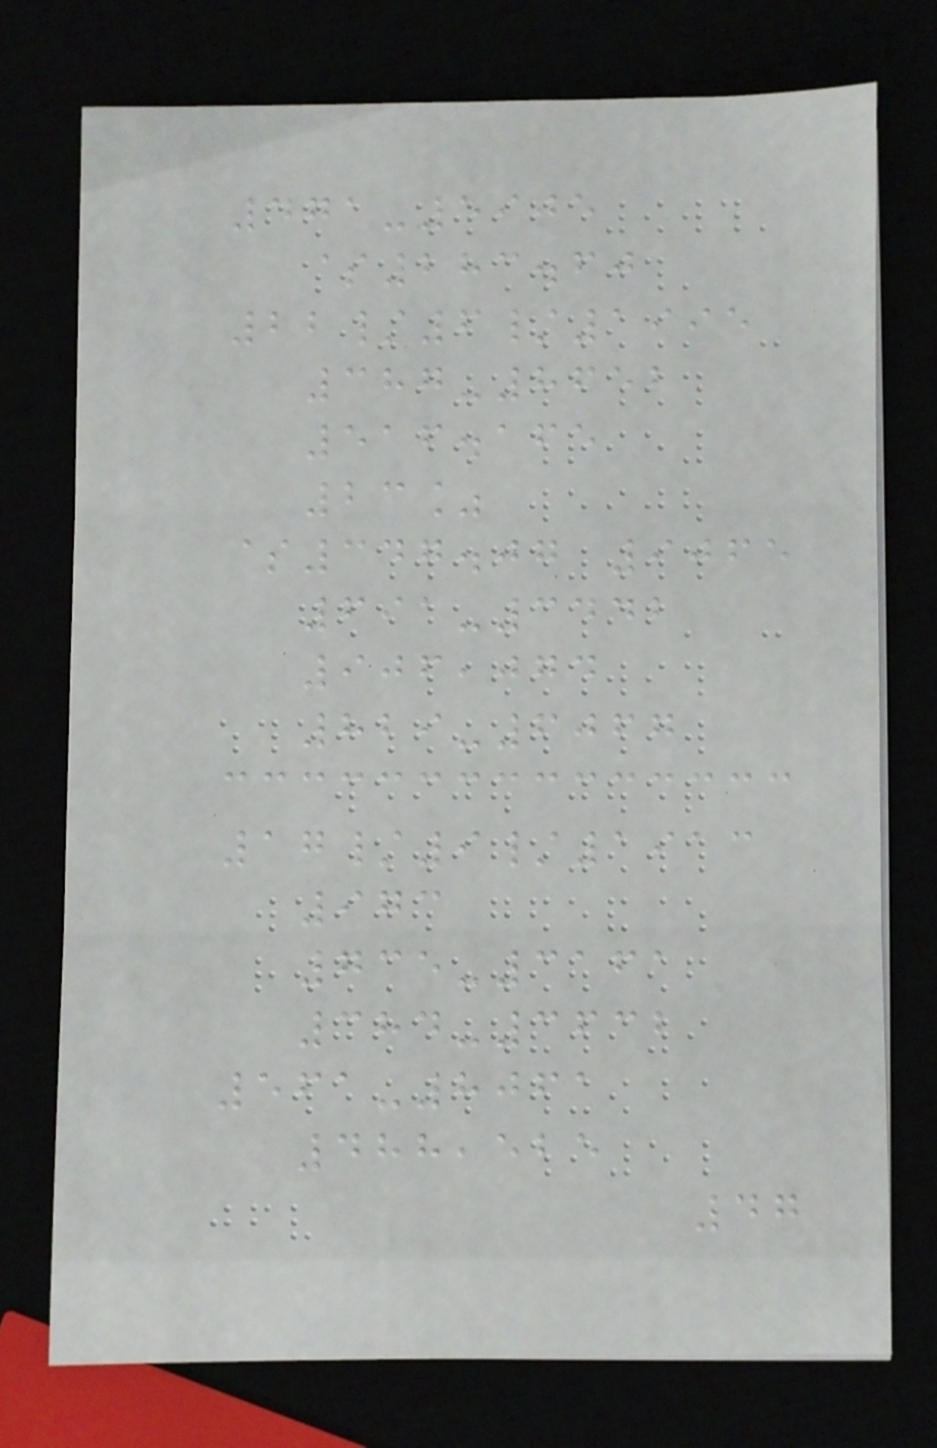471-5905
$283.60
22/6/1995
387-8652
516.165
23%
$347.07 9065
691-3442
906,074
829-6067
17/9/1913
973
735-3161
384-3632
561-8061
488,525
47
